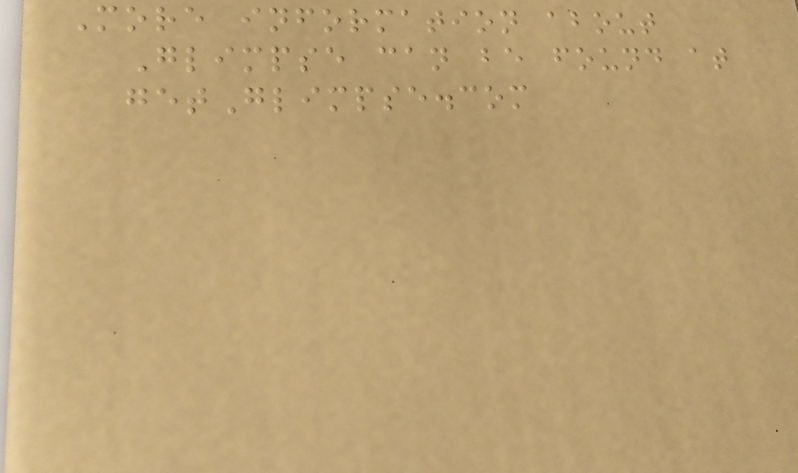More information about
Glimpse can be found at
getGlimpse.com
